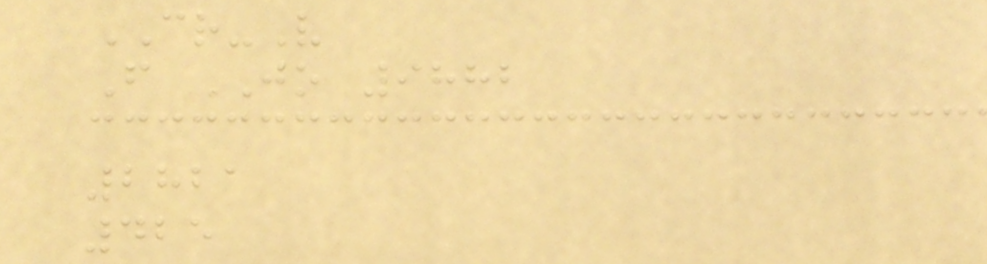CR-V
F JO 9882
2821
425
